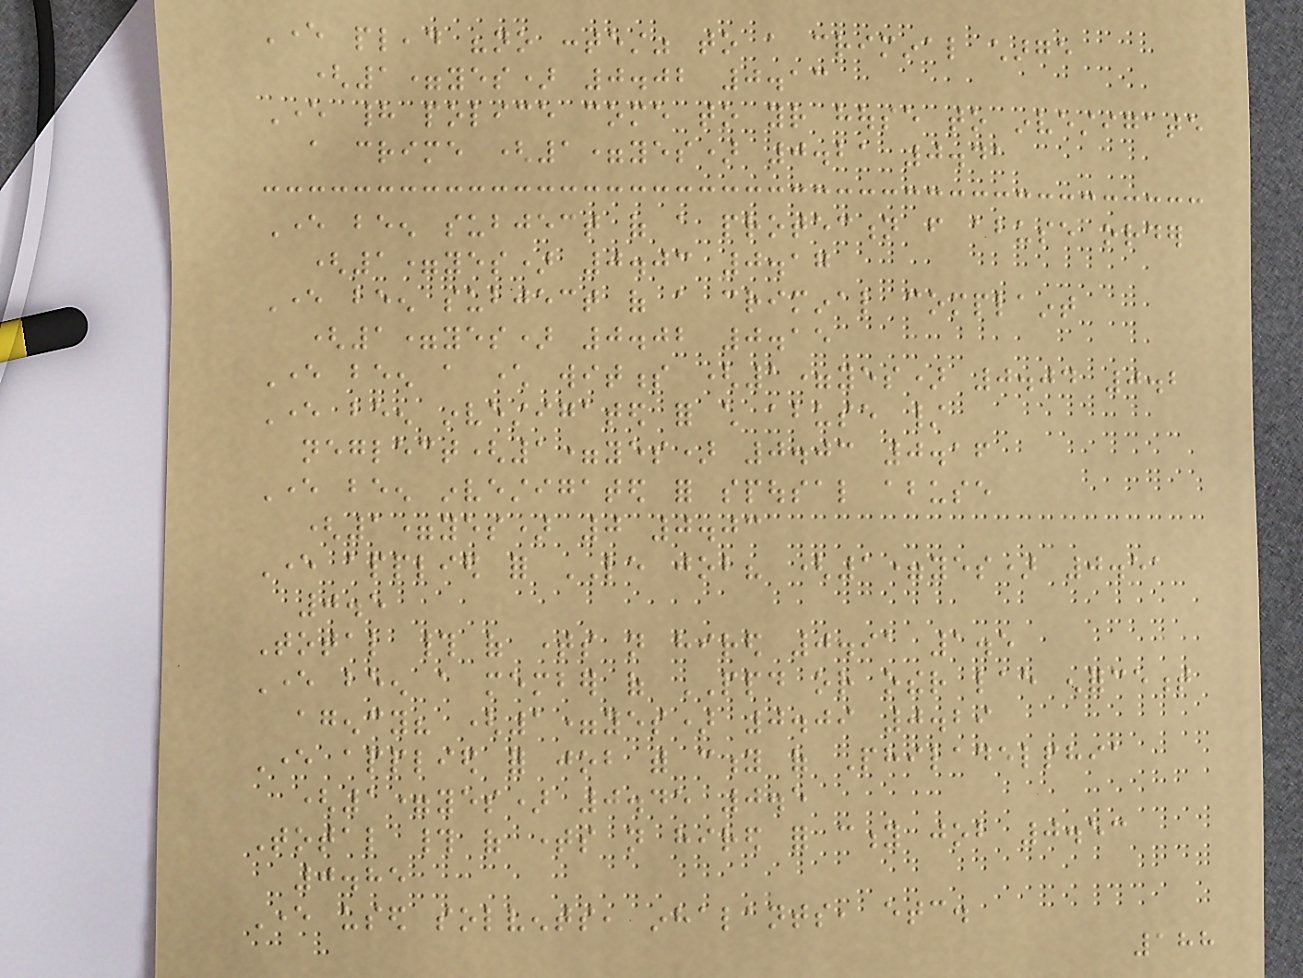Ever plead "no contest" to a criminal charge
(1=yes) 0.02 0.13
Ever had police come to your house to investigate
a crime (1=yes) 0.21 0.41
Ever been subject of a protection from abuse order
(1=yes) 0.03 0.17
Ever been subject of a criminal complaint
(1=yes) 0.02 0.15
Ever been a character witness (1=yes) 0.04 0.2
Ever been investigated for child abuse /
neglect(1=yes) 0.03 0.16
Ever been investigated for spousal abuse
(1=yes) 0 0.03
Ever applied for LE job? (1=yes) 0.51
0.5
Total # of times not hired 0.91 1.5
Ever been a member of PPD or other lae enforcement
agency? (1=yes) 0.09 0.29
Ever applied for job with city of Philadelphia
(1=yes) 0.45 0.5
Total # of times not hired for city job 0.53
0.85
Ever used solvents, inhalants, etc.
188
